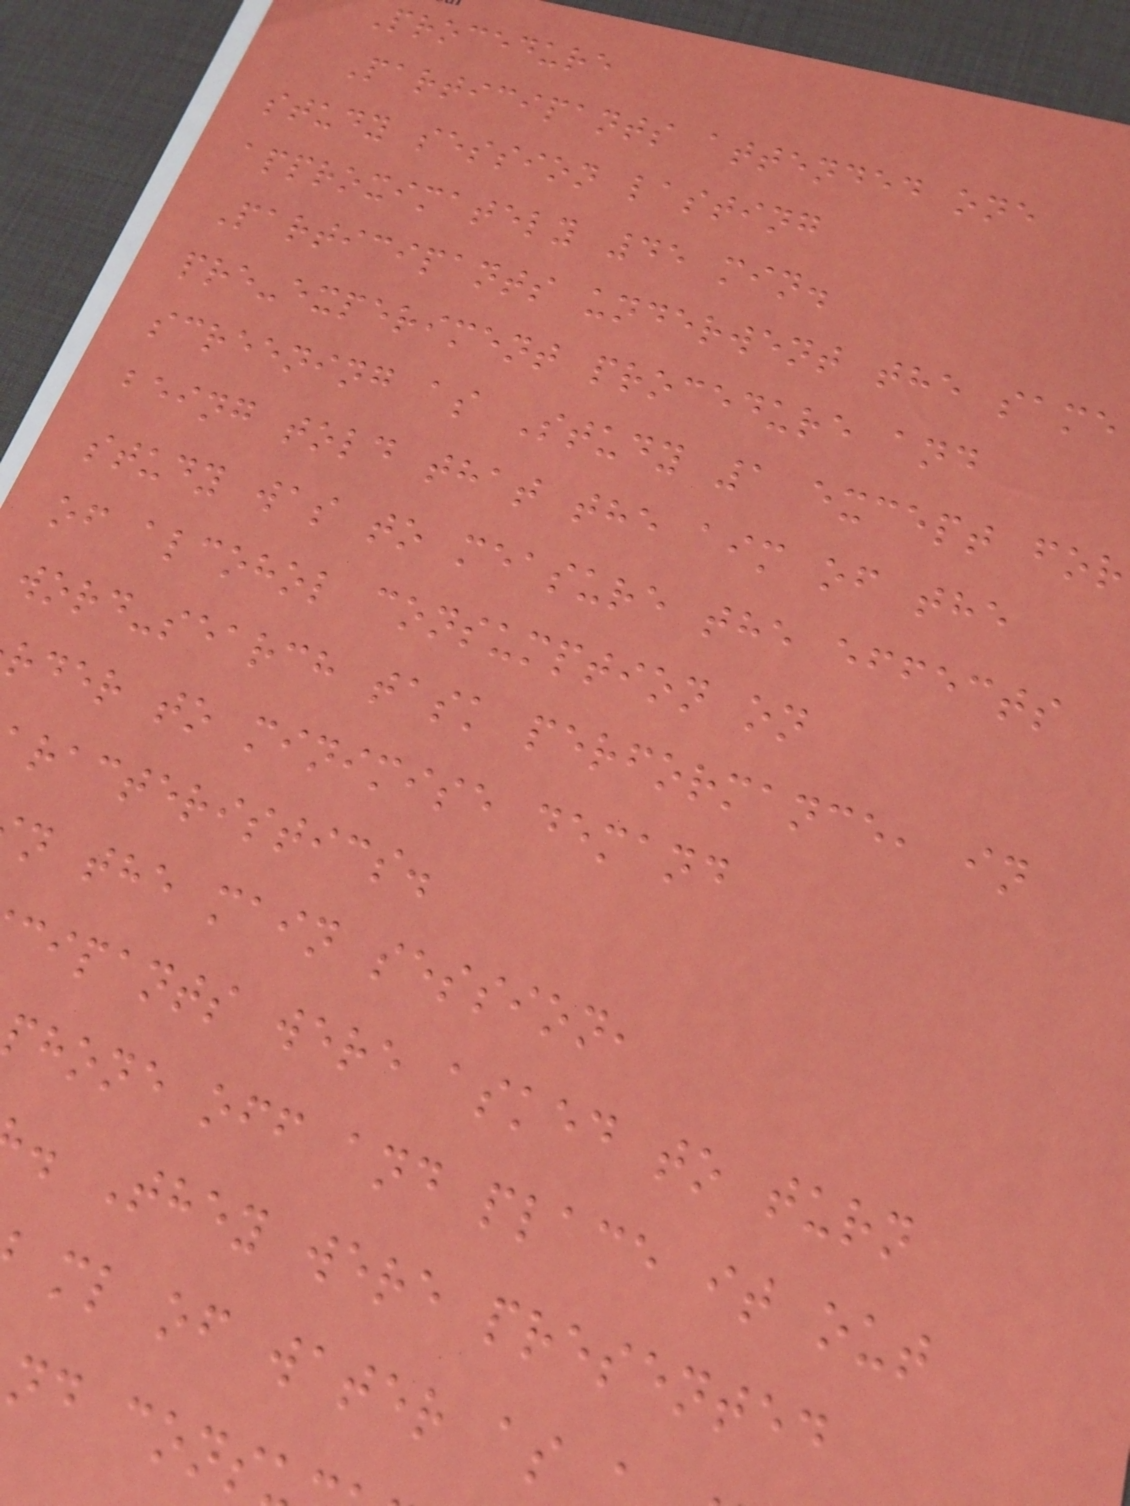Procedure
Participants attended one
study session lasting
approximately 45 min.
Participants underwent the same
pre-experiment procedure and
screening as Study 1 except for
being told that the aim of the
study was to measure the effects
of alcohol consumption on
word-search task performance, in
rder to minimise demand
racteristics.
n the main session,
cipants were asked to turn
hone off and place it out
. They were presented
ml of water as
